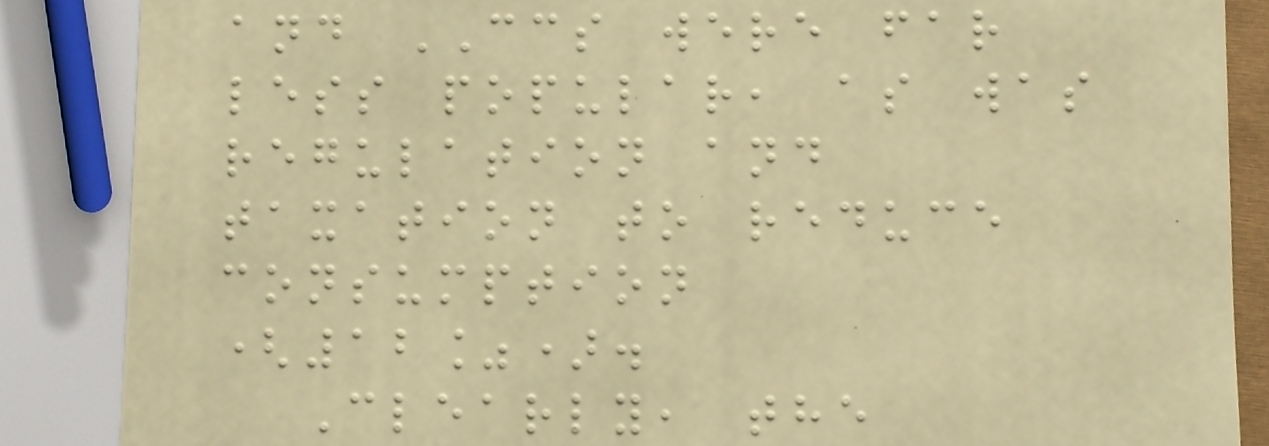and CCS were far
less popular, as was
regulation and
taxation to reduce
consumption
(12%).
Clearly, the
